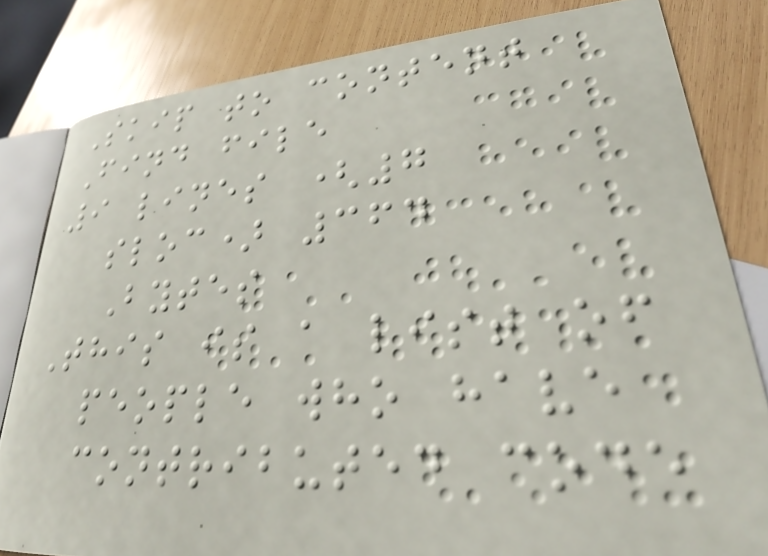Skip to content
Find file
9 lines (7
sloc) 364
Bytes
This is a list of
people who have
contributed code
